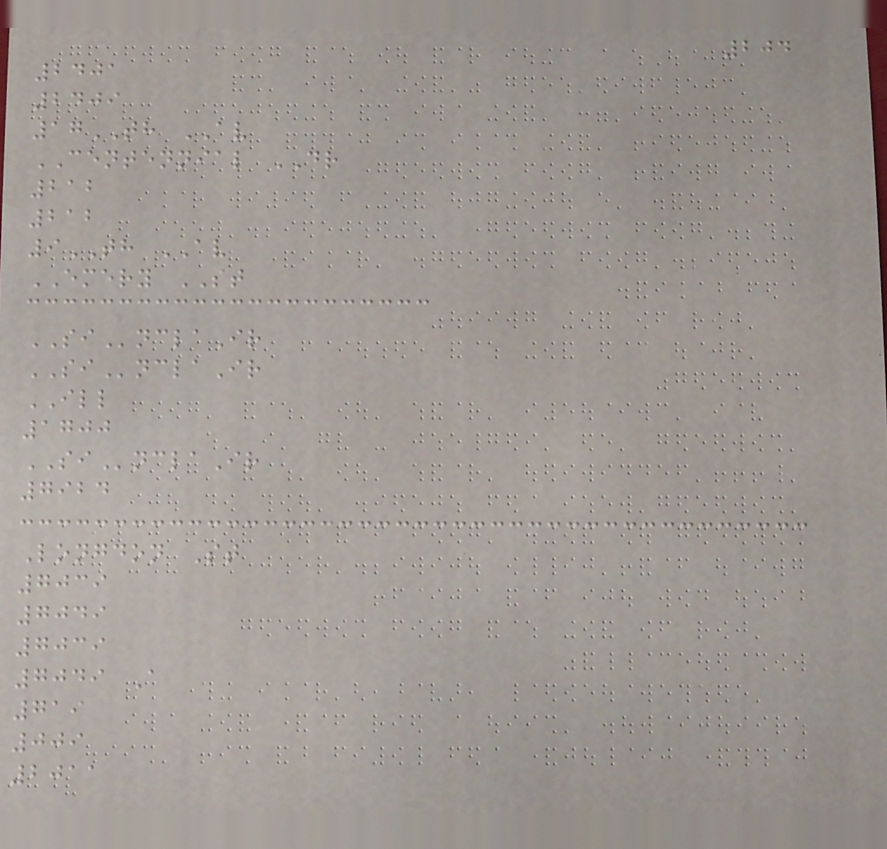204
2401
2409
17TH AV
CENTENNIAL DR
212
212
9TH AV
EMERY ST
SInclaIr
SInclaIr
ILL
1700
SInclaIr
7924
Longdon St
7039
7049
7039
7049 A
719
009
2011
